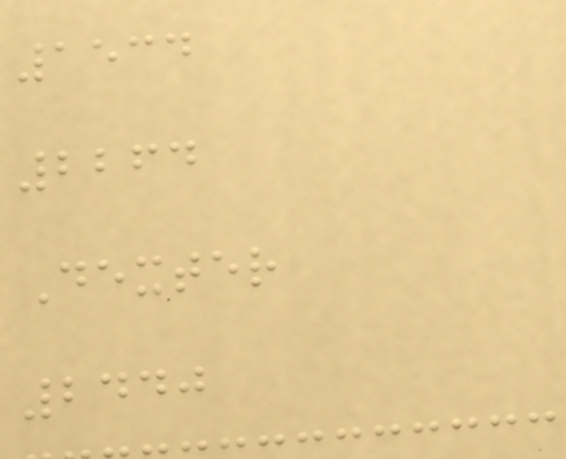1534
2264
Dexter
2440
